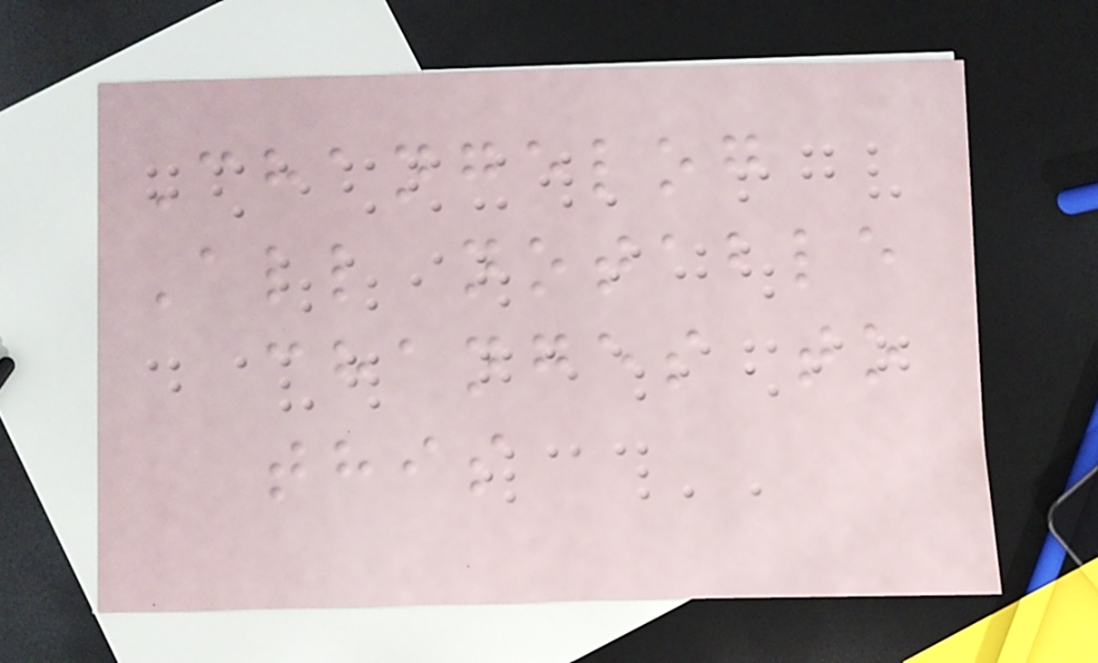Changelog
All notable
changes to
this
